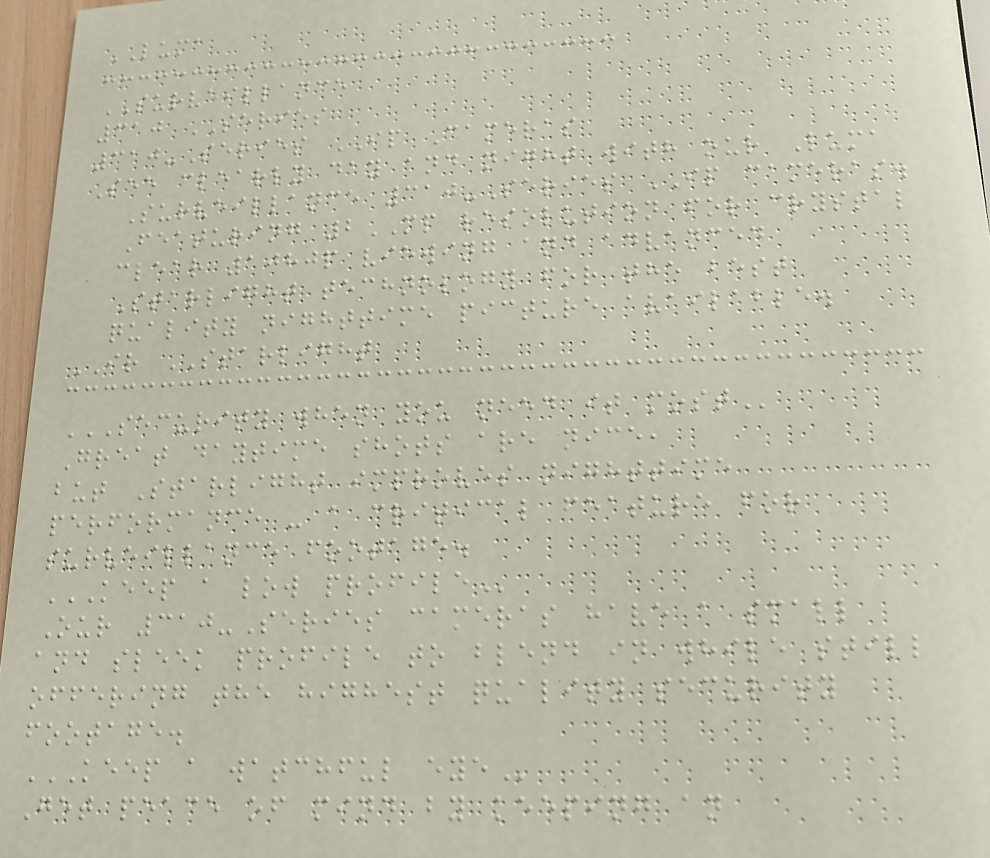LUMA
SURVEILLANCE
310 SERIES
310-Series IP Cameras
See clearly day and night with our Luma
Surveillance 310-Series IP cameras.
Featuring 2MP resolution for crystal
clear 1080p viewing and advanced
Starlight technology for the best
quality nighttime picture available.
IR STARLIGHT
SECURITY WHEN YOU NEED IT MOST
Great daytime shots are nice,
but Starlight improves nighttime
performance - a critical feature for
surveillance footage.
KEEP A LOW PROFILE
Our 310-Series cameras have a small
and sleek profile to blend in while still
offering the highest quality security
footage.
KEEP A WATCHFUL EYE
Get peace of mind by keeping an
